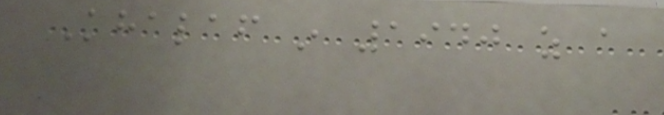Khalaf in 1940 as a
